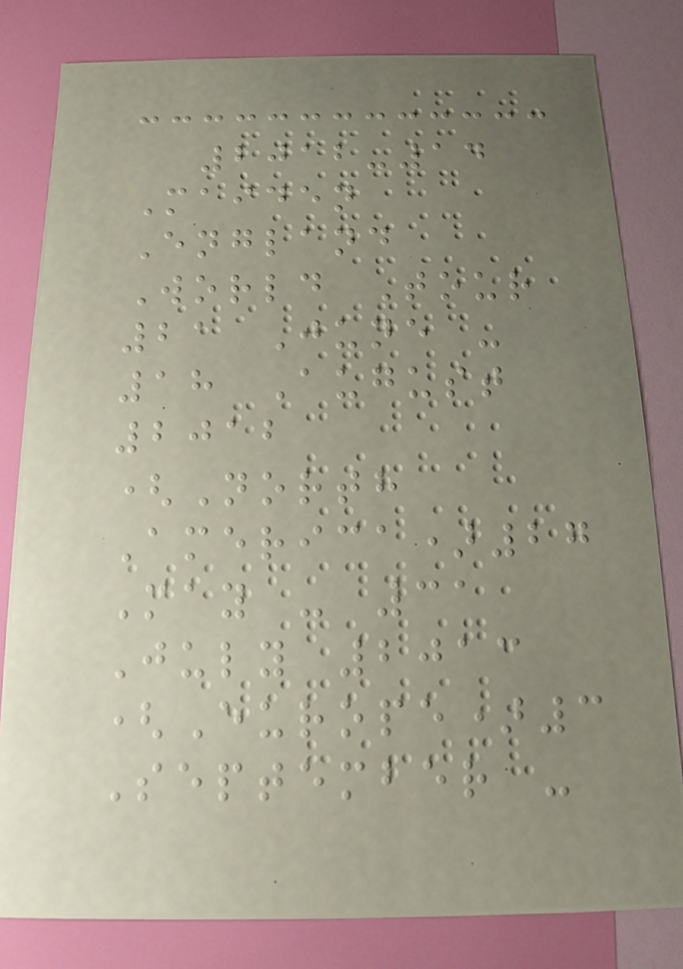2012-14
Maiden
England
World Tour
21 June -
18 August
2012
(North
America)27
May - 31
July 2013
(Europe)3
September -
